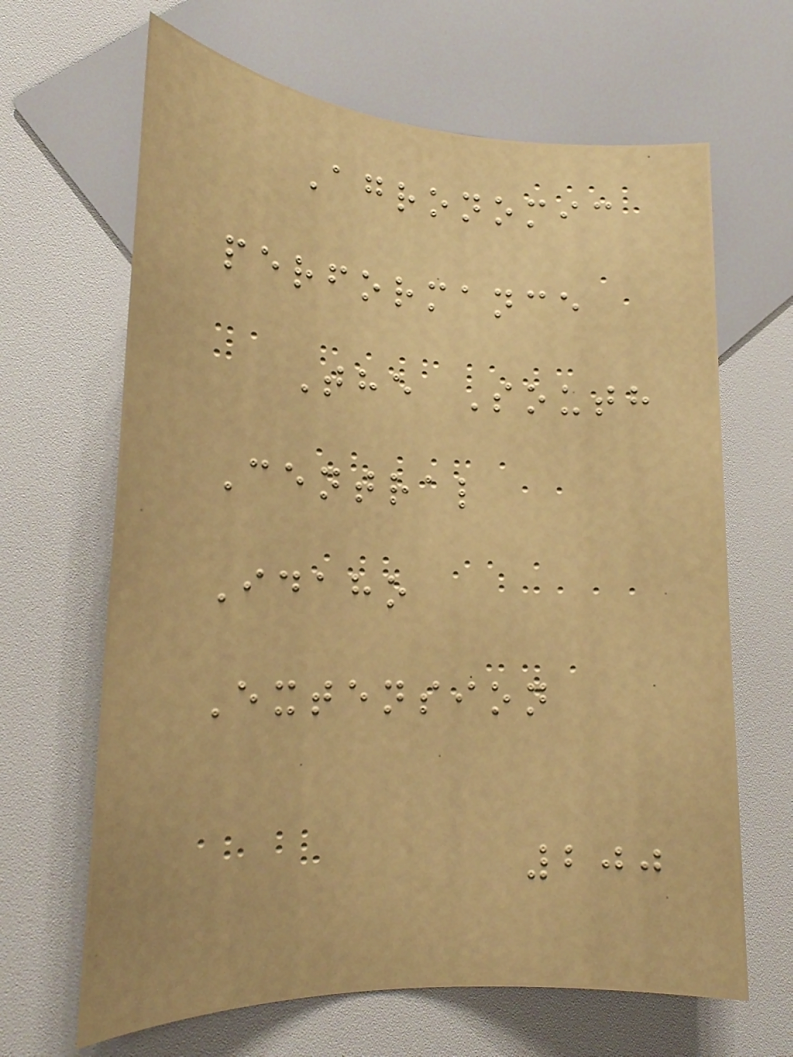Agronomic
performance
The South
Central
Idaho
Extension
200
